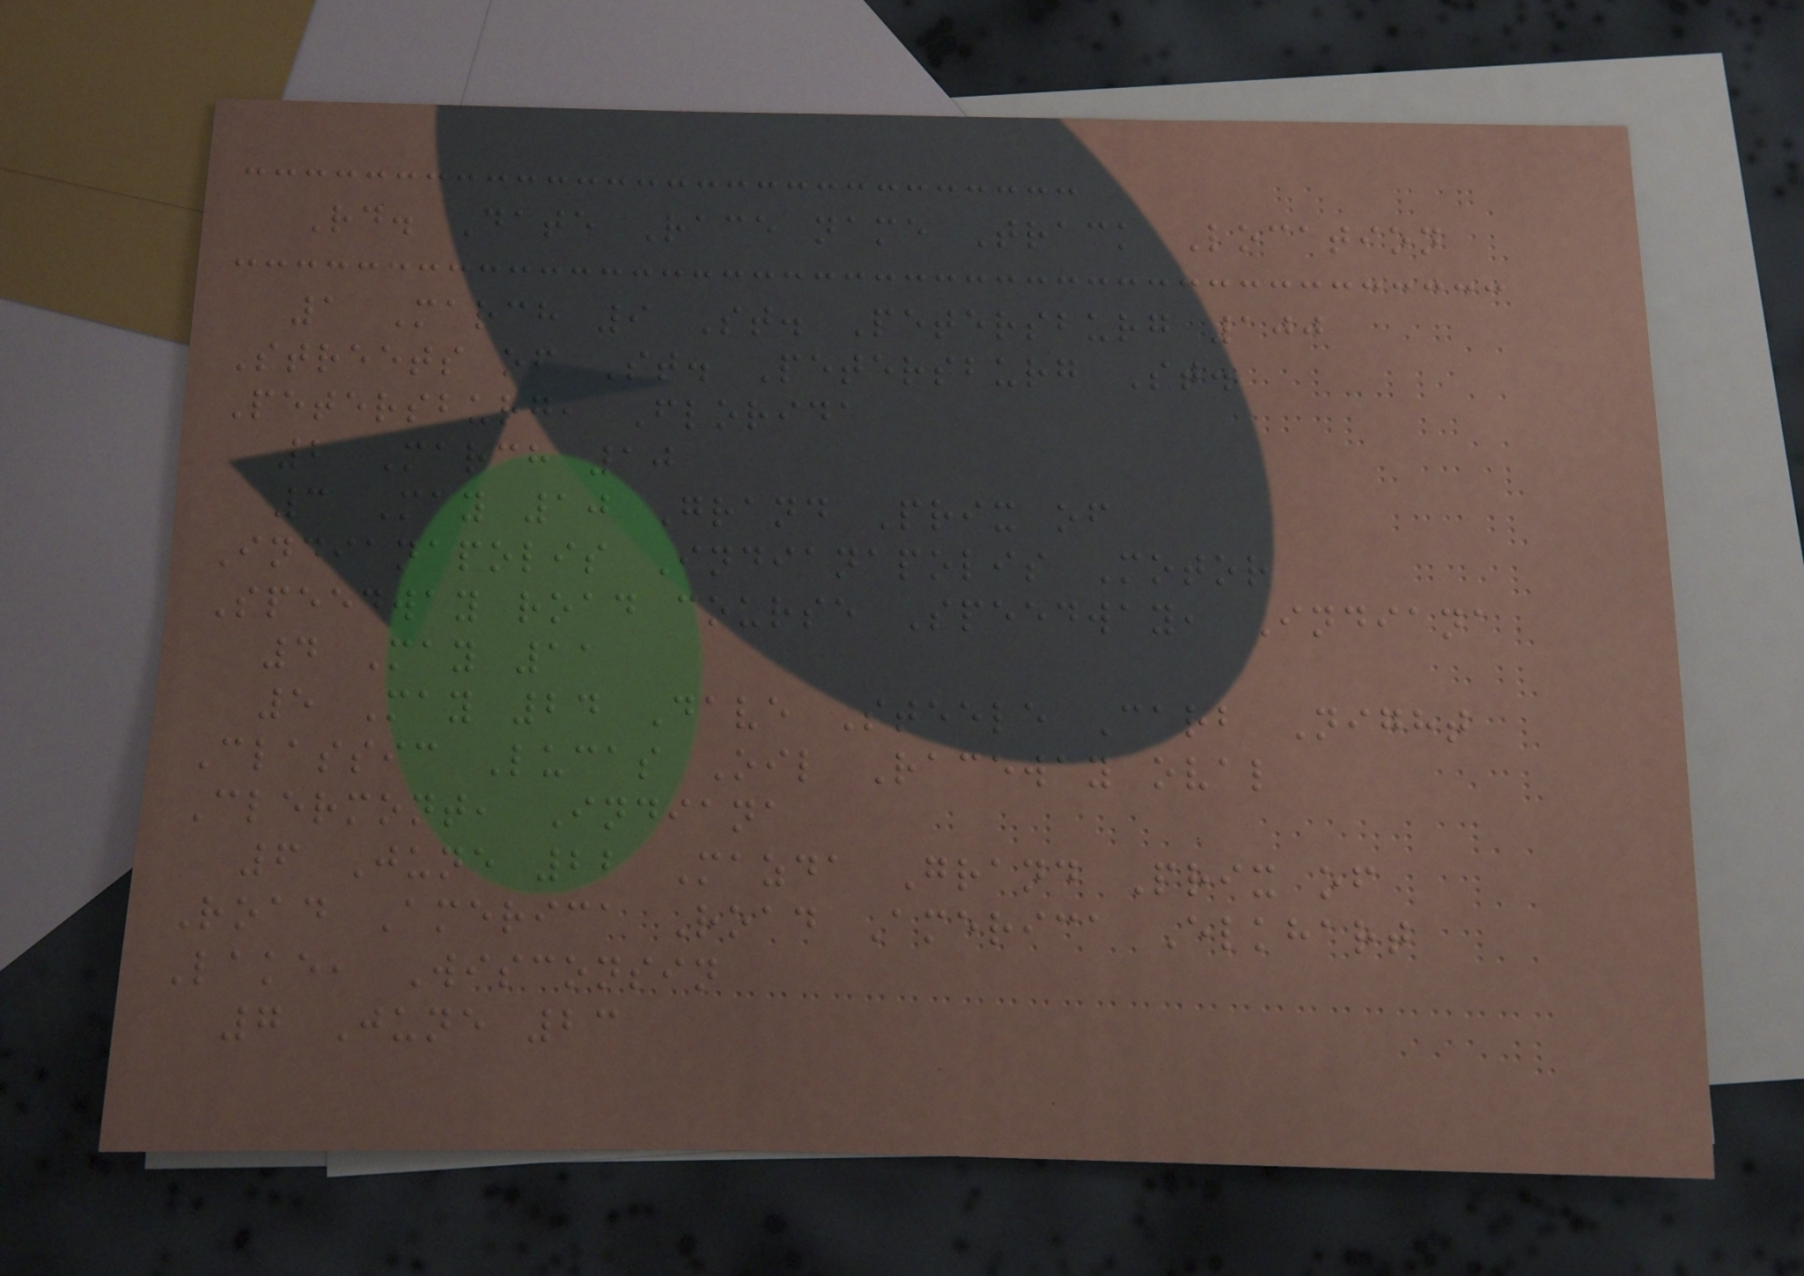Rd. Date Race name Track Location
1 March 9 St. Petersburg 100
Streets of St. Petersburg St.
Petersburg, Florida
2 March 10
3 May 10 Grand Prix of
Indianapolis Indianapolis Motor
Speedway road course Speedway, Indiana
4 May 11
5 May 24 Dave Steele Carb Night
Classic Lucas Oil Raceway oval
Clermont, Indiana
6 June 22 Mazda Grand Prix of
Road America Road America Elkhart
Lake, Wisconsin
7 June 23
